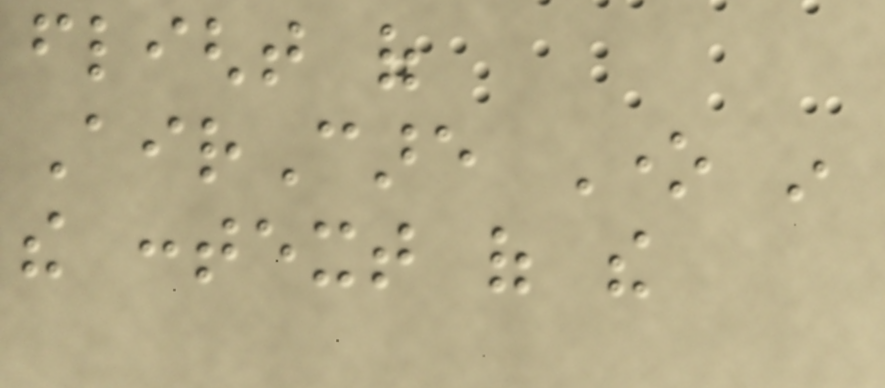flight of
AirCare One in
the context of the
